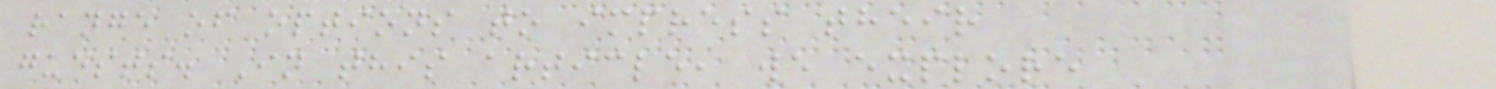range of options to impress their
guests. In this article, we explore
